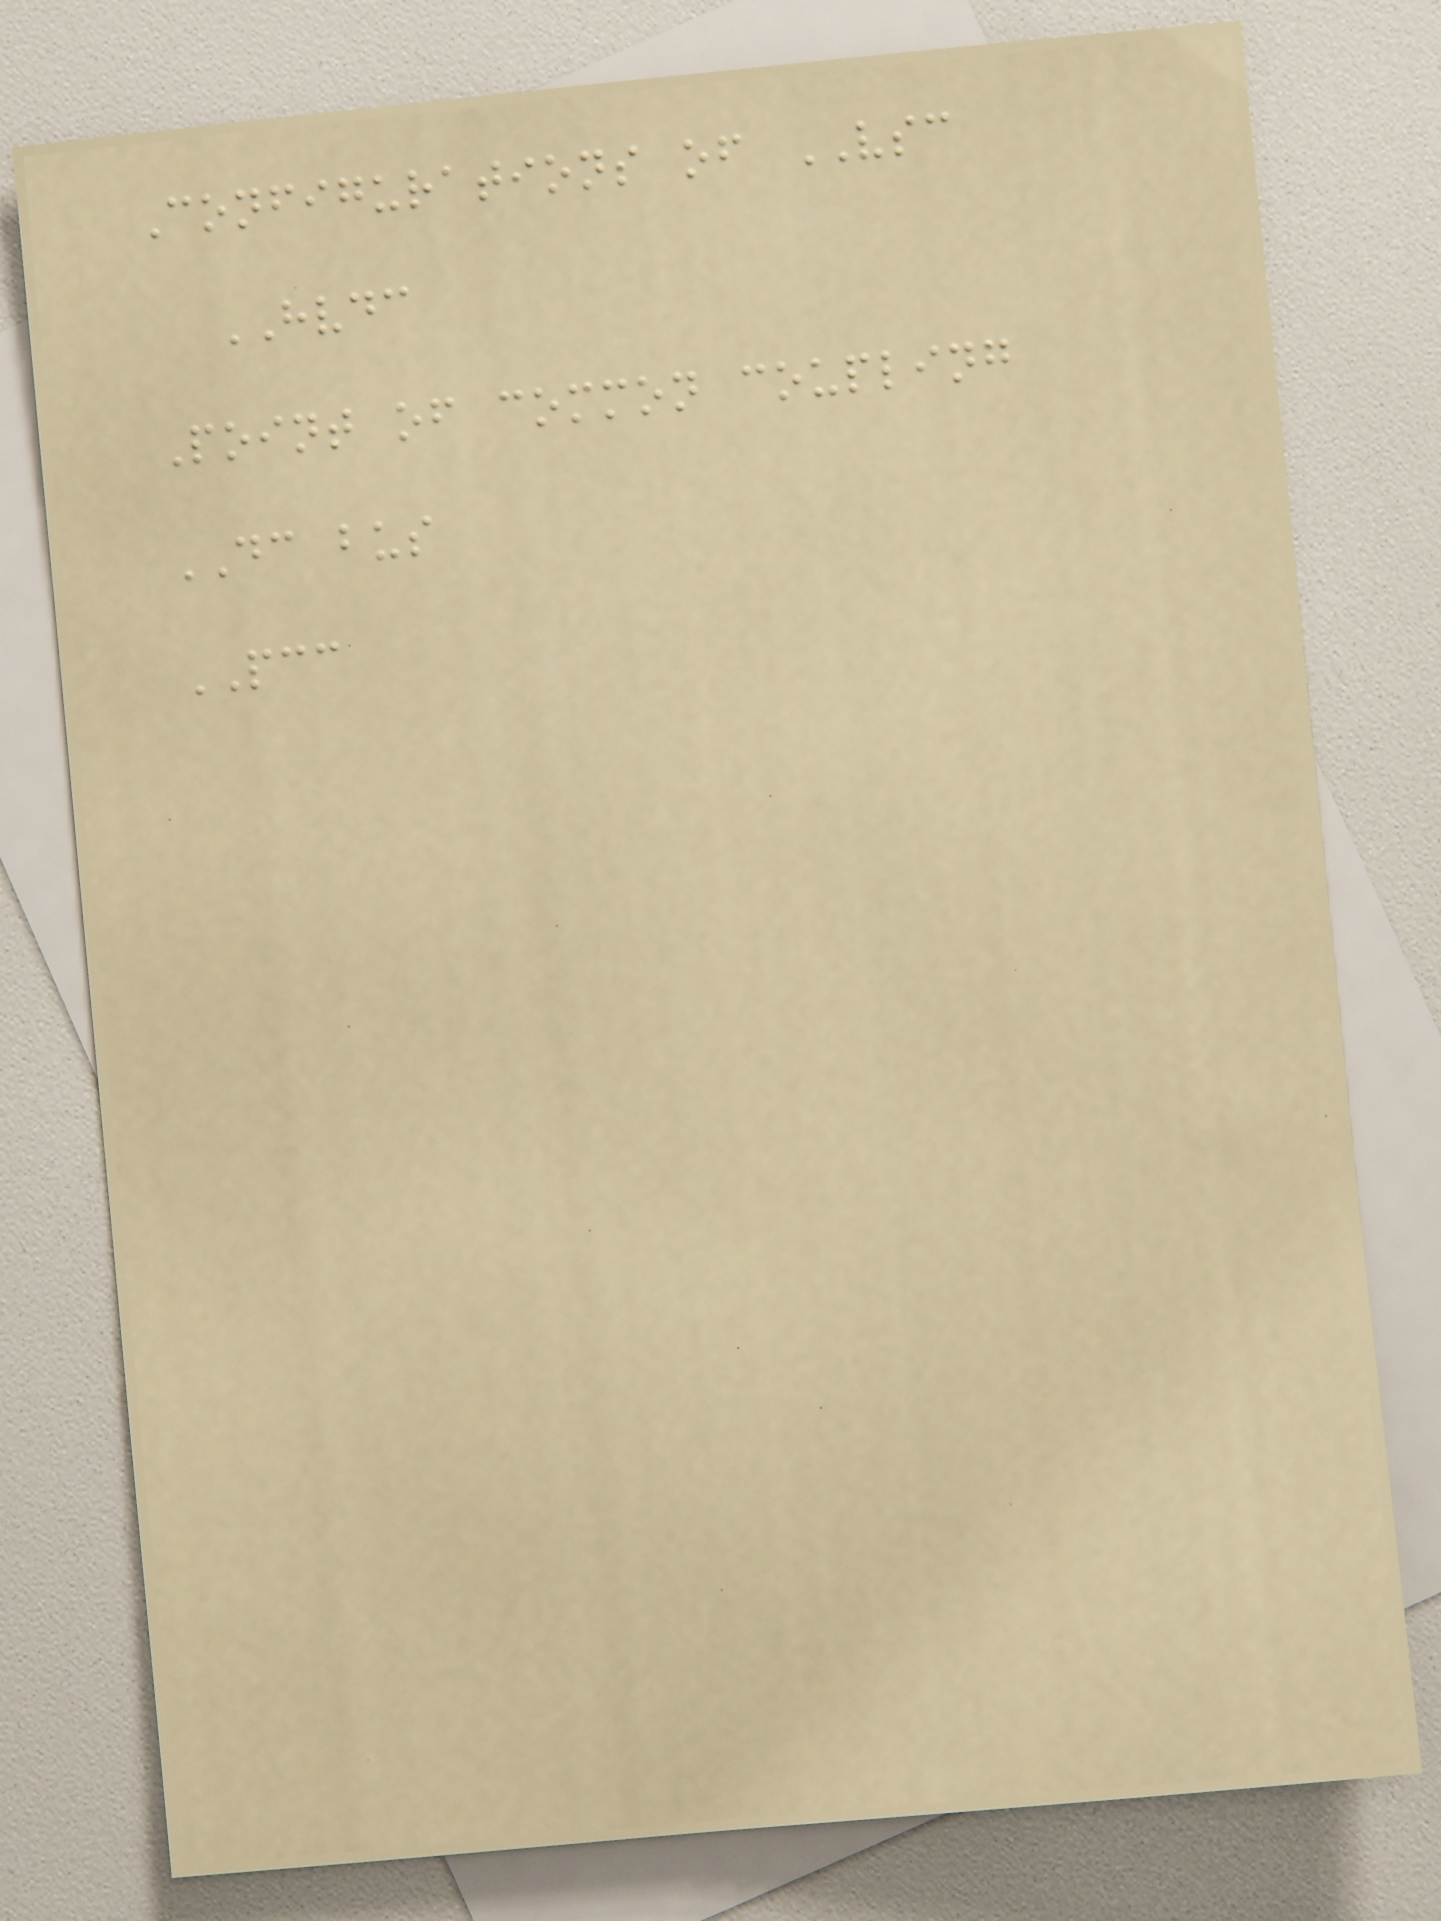Configurations of VSC
HVDC
Point of common coupling
DC bus
PCC
